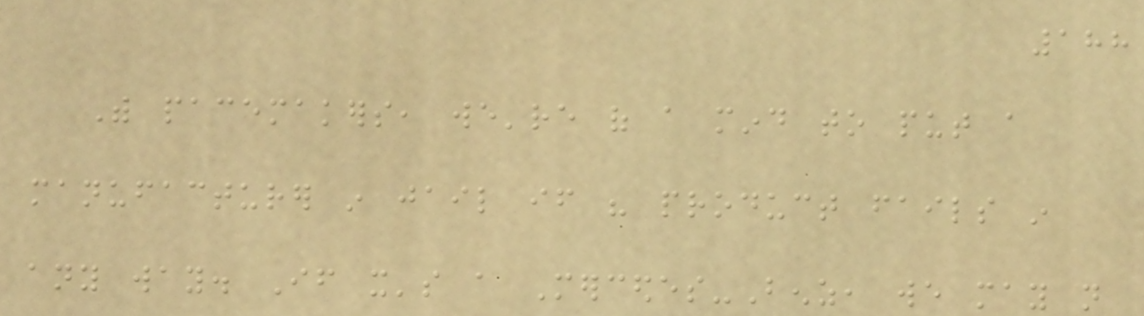188
With pacemakers, we're of a mind to put a
manufacturer in jail if his product fails in
any way. If it's a Mercedes-Benz, we may not
